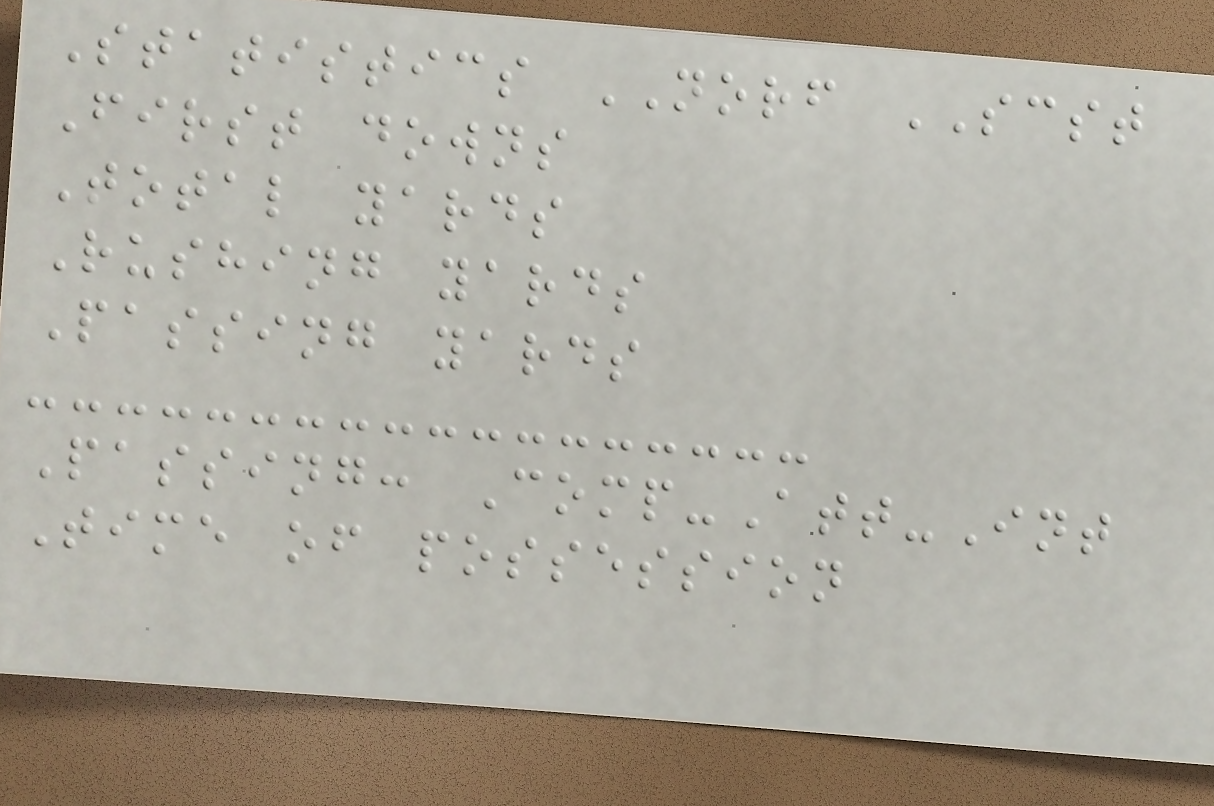Statistics NORF SCST
First downs
Total yards
Rushing yards
Passing yards
Passing: Comp-Att-Int
Time of possession
